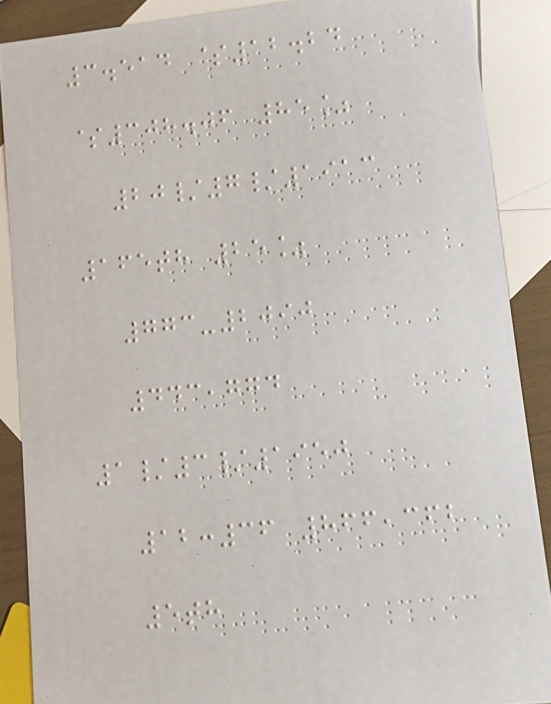3.514 $12.24
$308.06 85%
20/7/1913
165th 25%
773-2090
443,774
1/3/1950
12:36 866,362
5th
